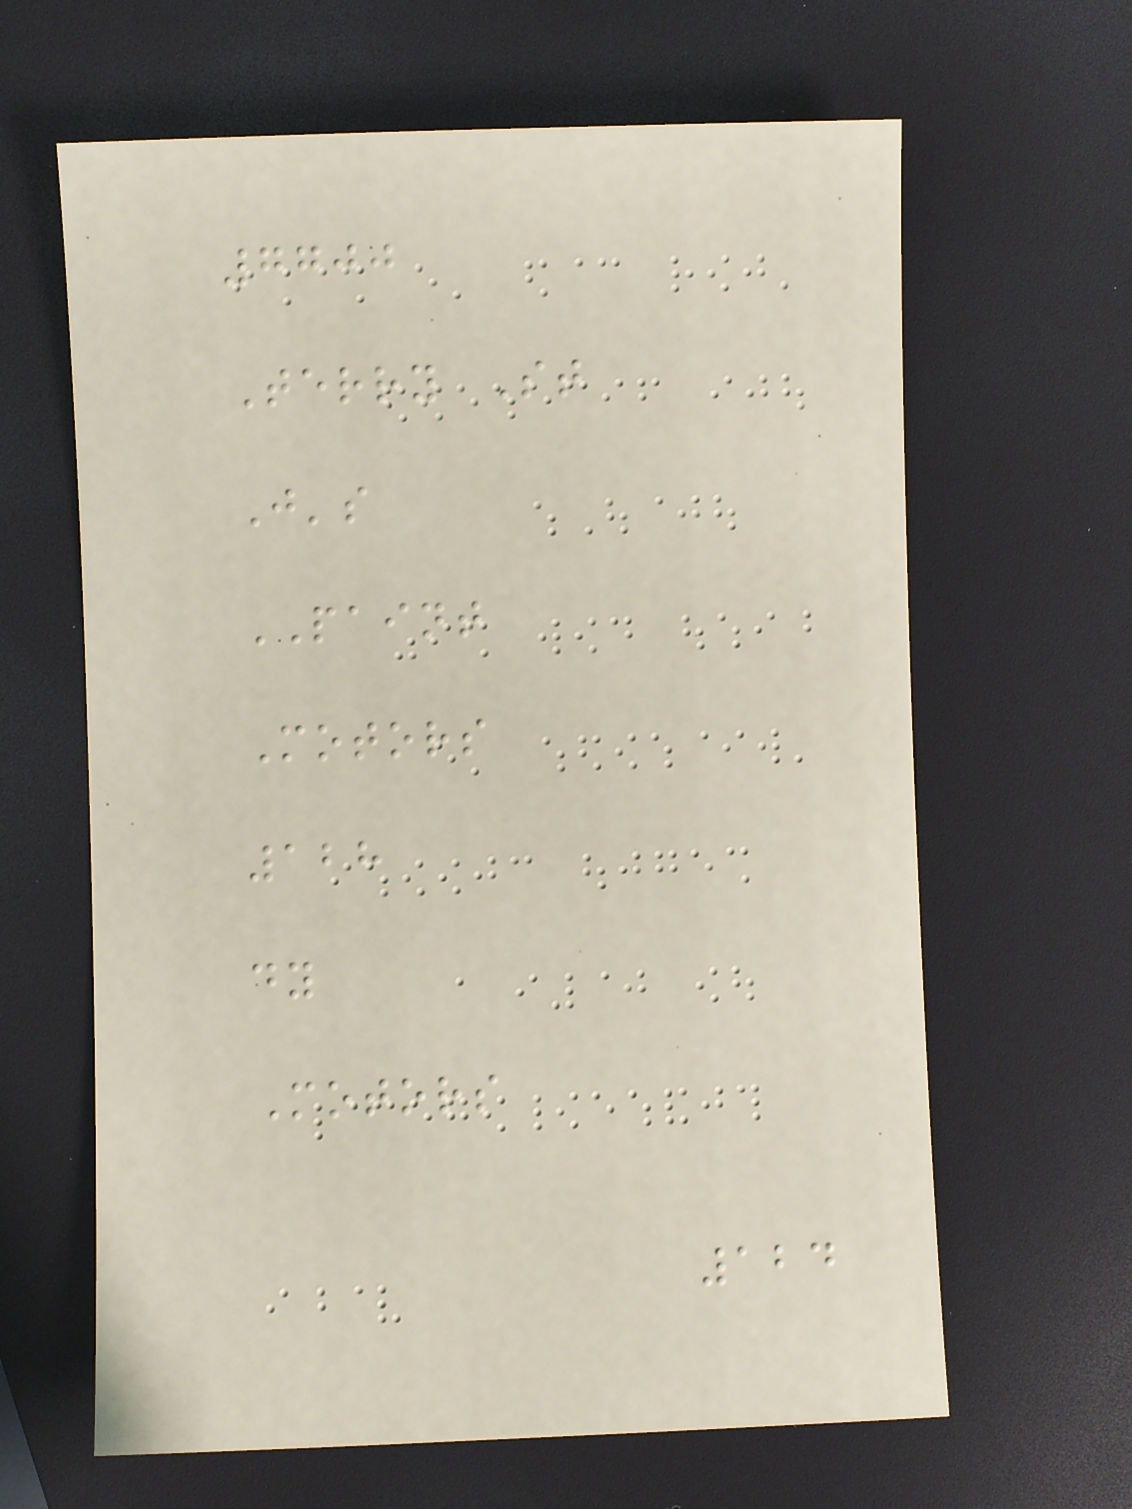7700
Terry St
J's
PAINT
Motors
128
dy
Motors
124
